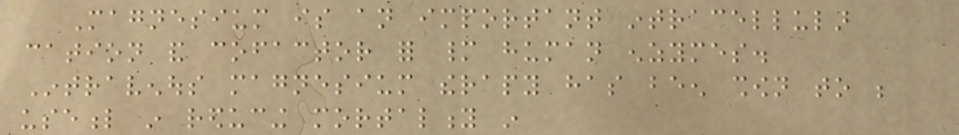Magnesium is an important intracellular
cation and cofactor for many human enzymes.
Intravenous magnesium therapy has been shown to be
useful in reducing mortality in
